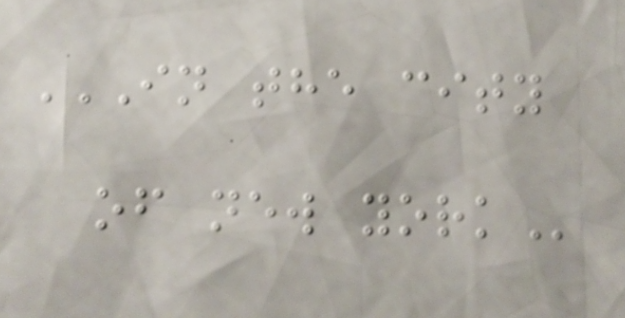IN THE CITY
OF NEW YORK
